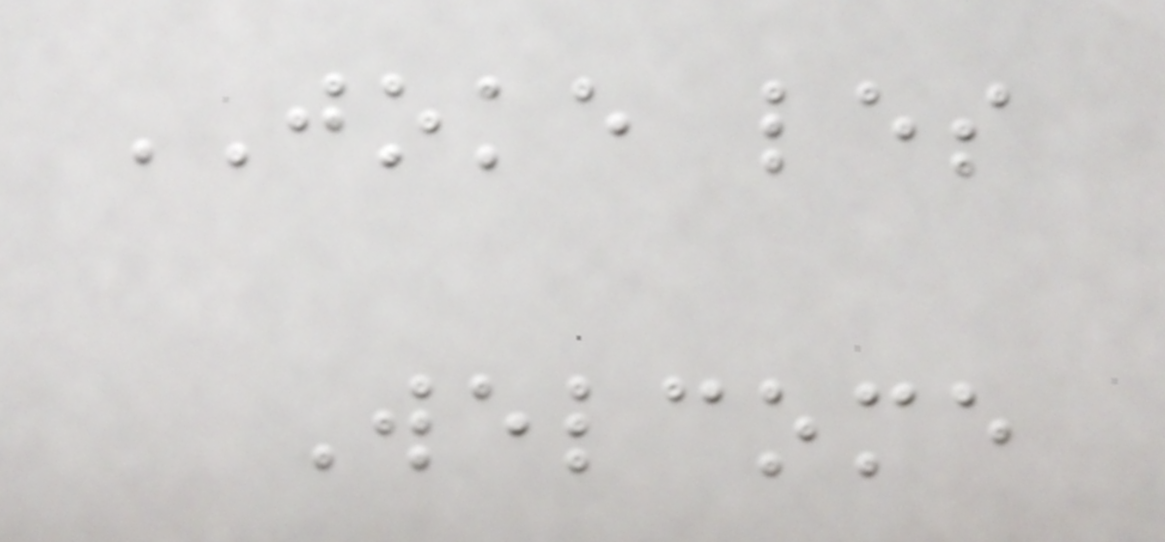JOKE les
Welcome
